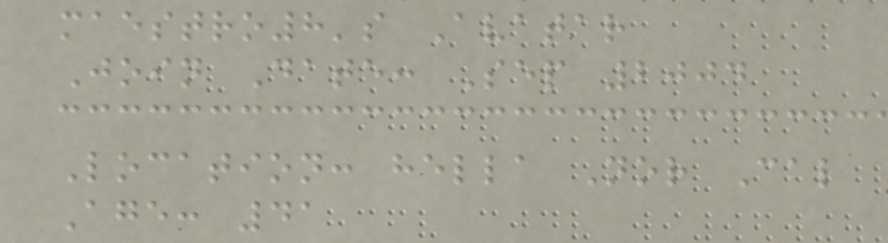maestro8's Avatar
Join Date: Sep 2004
Location: hella Nor Cal
Age: 41
